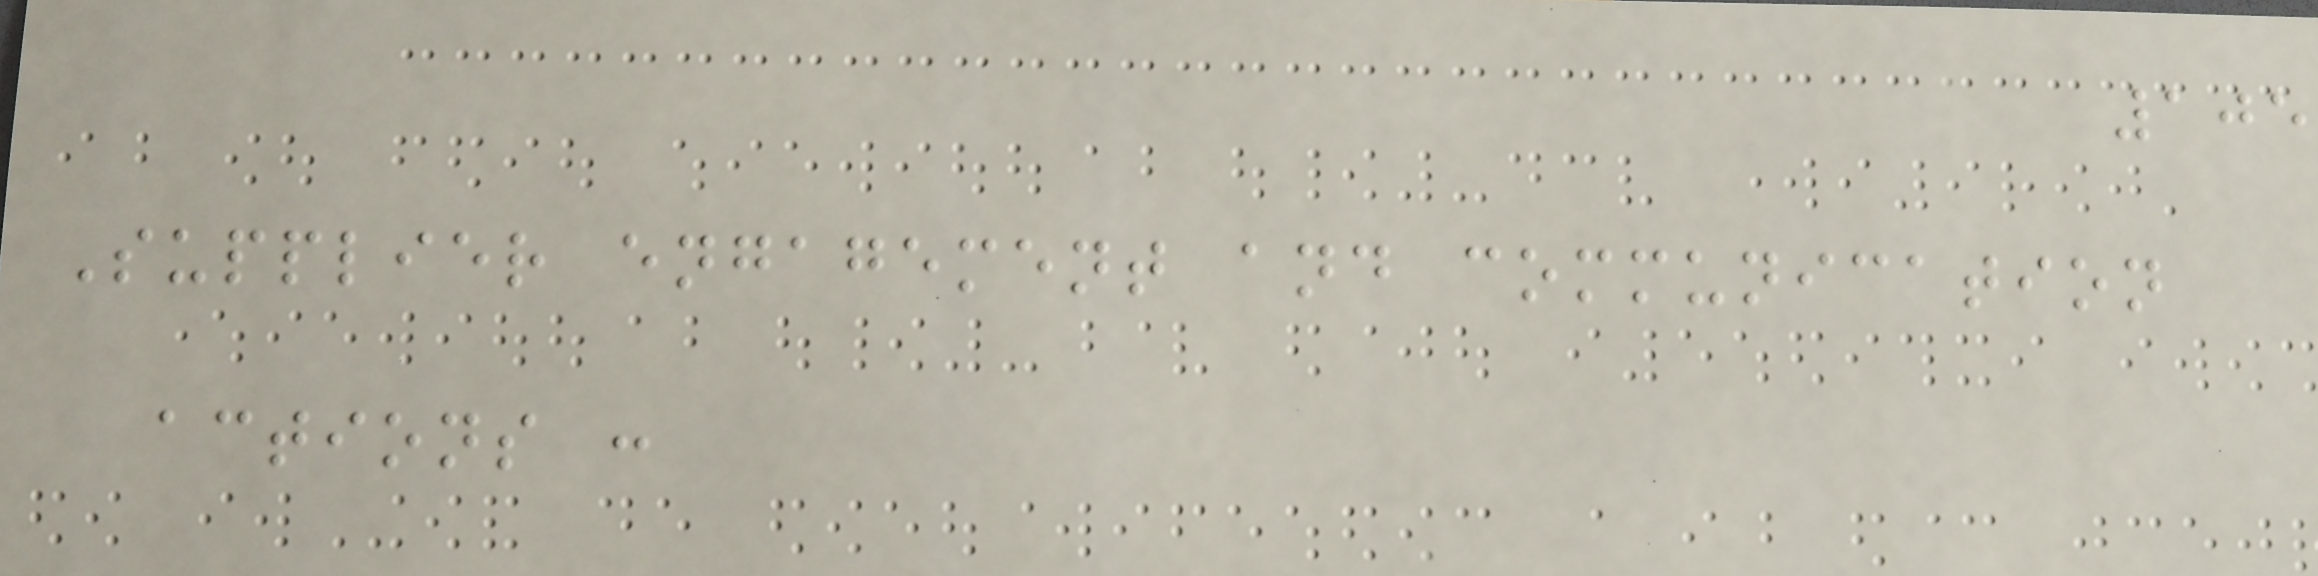105
Supplier engagement and communication
actions :
